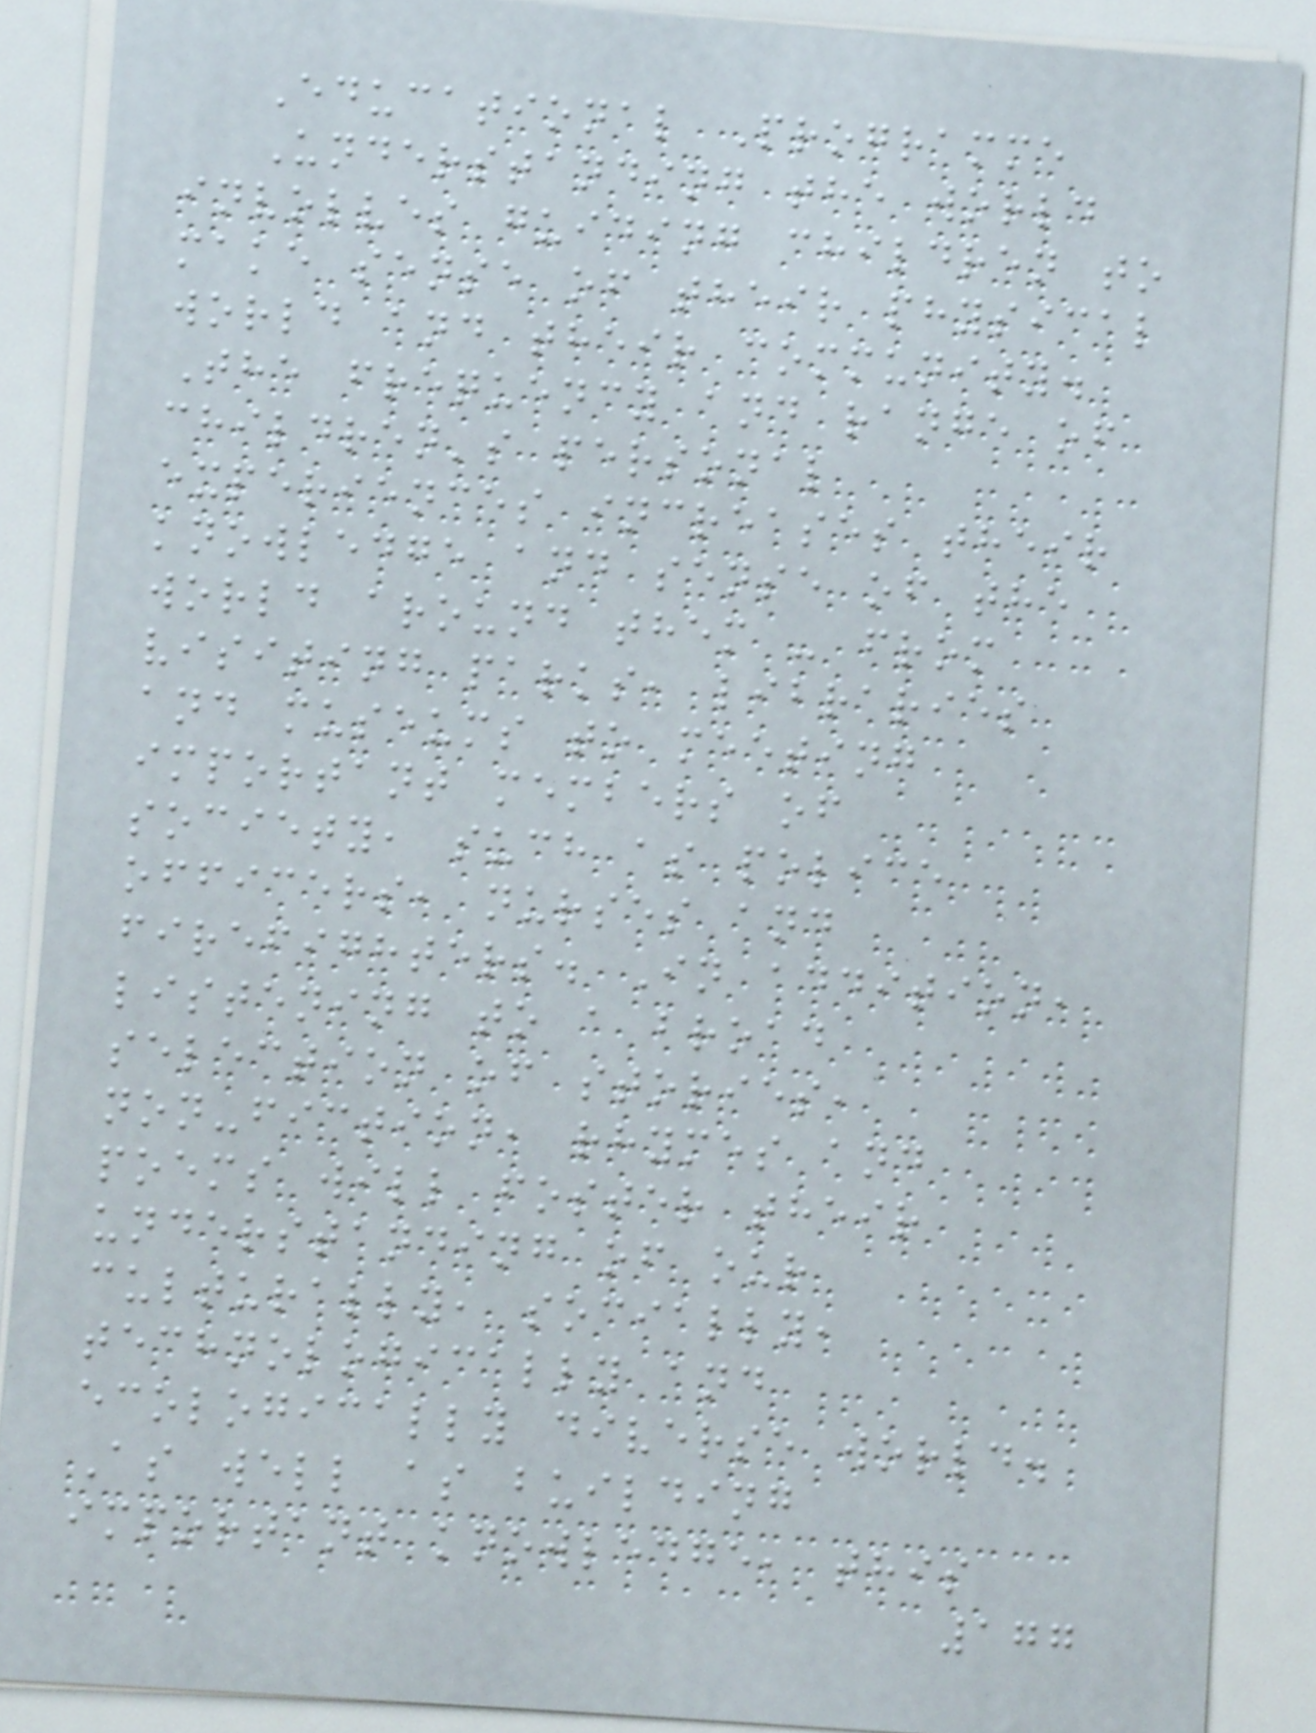Educational Programme
Understanding the world
involves guiding children to
make sense of their physical
world and their community.
The frequency and range of
children's personal
experiences increases their
knowledge and sense of the
world around them - from
visiting parks, libraries
and museums to meeting
important members of
society, such as police
officers, nurses and
firefighters. In addition,
listening to a broad
selection of stories,
non-fiction, rhymes and
poems will foster their
understanding of our
culturally, socially,
technologically and
ecologically diverse world.
As well as building
important knowledge, this
177
